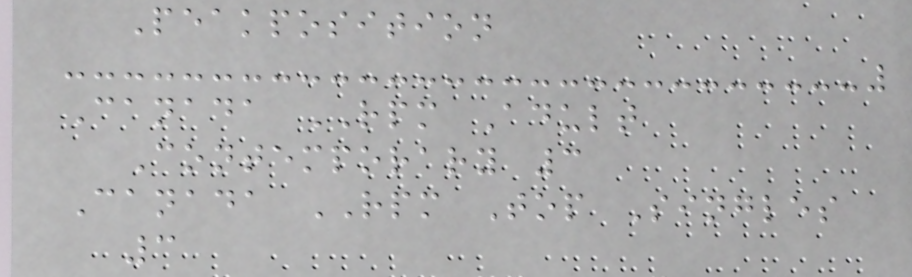Peakposition
Canada RPM Adult
Contemporary 3
Canada RPM Top Singles
3
